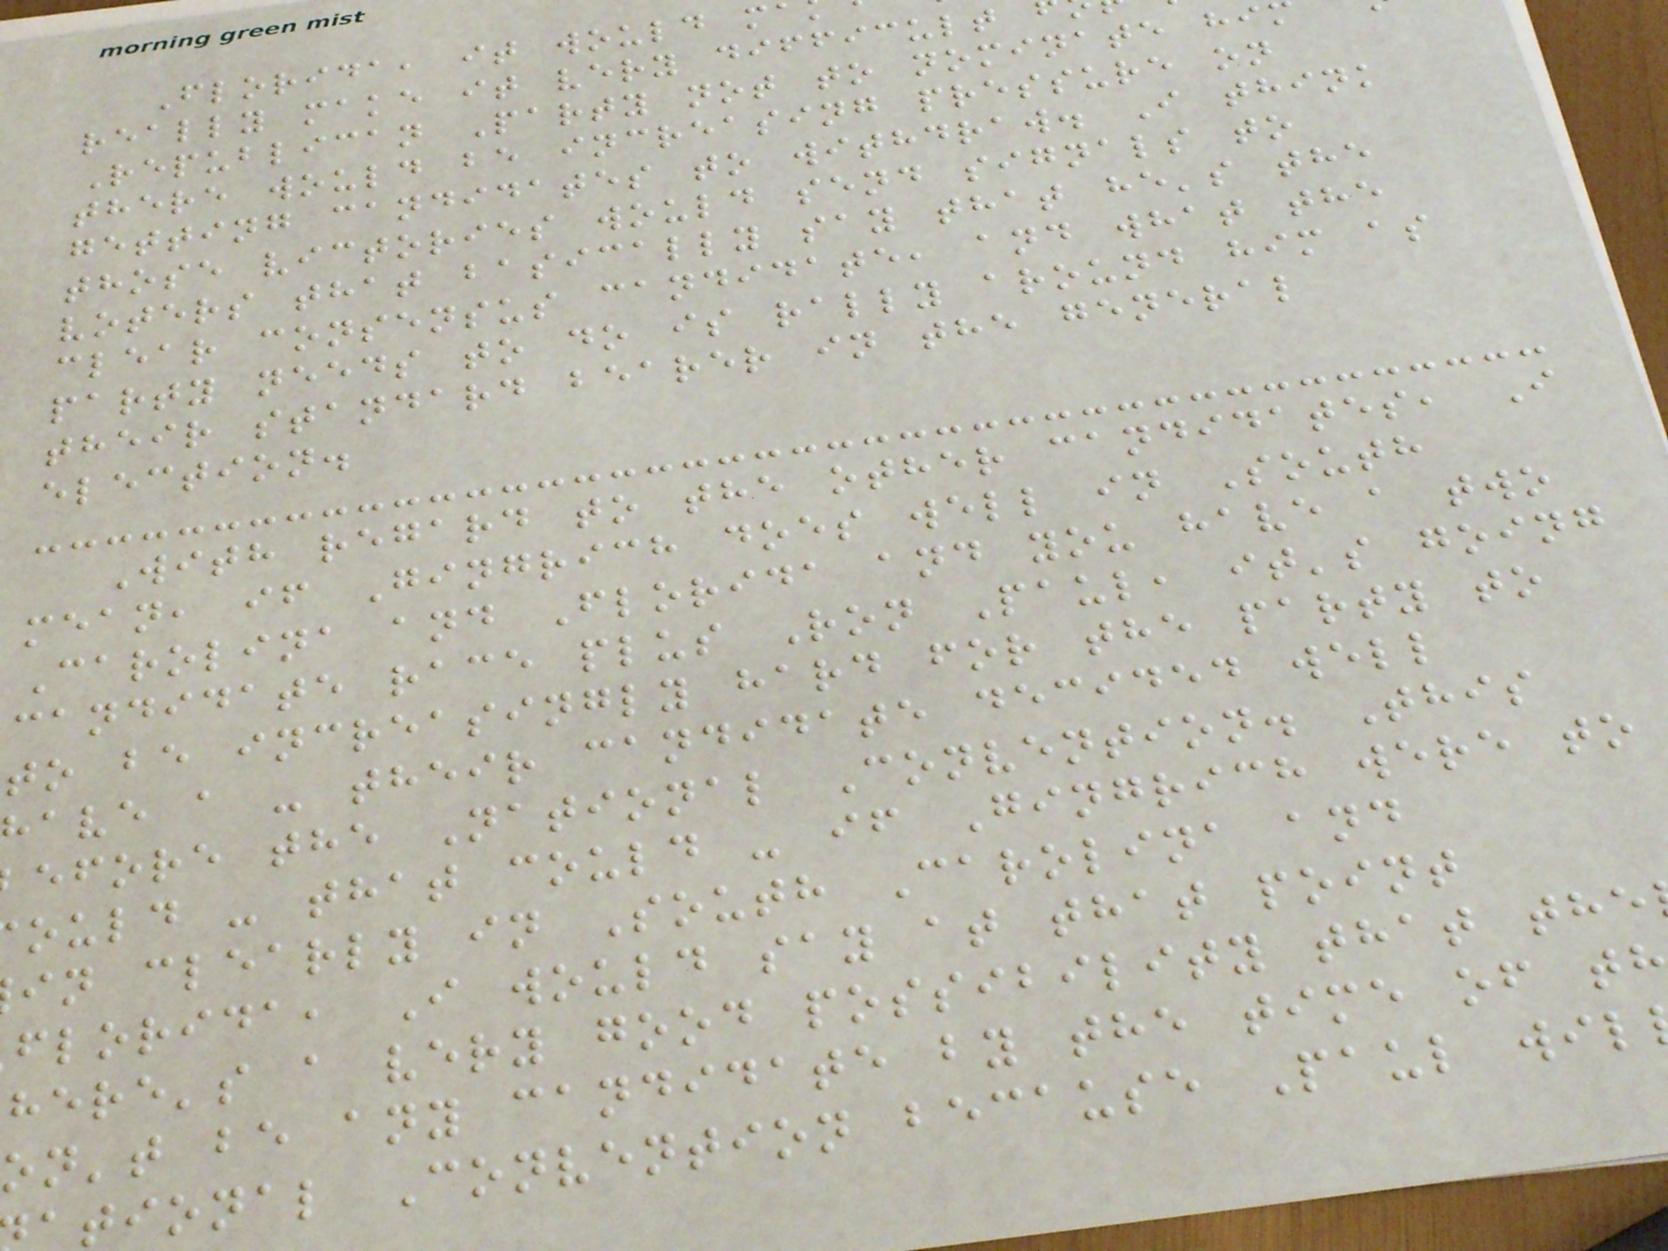Florida, it would m
really make it very difficult
Republican Party not to nominate hi
there would be increasing pressure on
getting candidates to withdraw. I think
those victories would send signals to
voters that basically say that he's the
clear consensus candidate, and what the
party needs to do is rally around him as
their standard bearer in the general
election.
With regard to the other candidates, I
mean, if Gingrich does well in South
Carolina and Florida and you have a two
candidate race plus Ron Paul, it's going
to be increasingly hard for the party to
have a - their candidate decided well
efore the National Convention. This
ould - that could - if Gingrich were to
in clearly in South Carolina and
florida, I would say at that point
here's a very good possibility that the
on't be any candidate by the time of th
tional Convention because Paul wil
